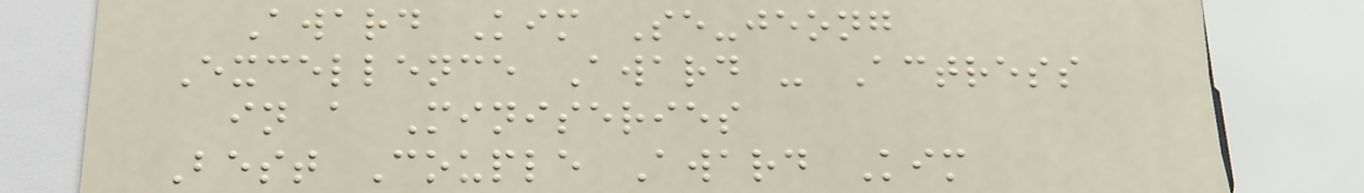Award Kim Se-jeong
Excellence Award - Actress
in a Miniseries
Best Couple Award Kim
